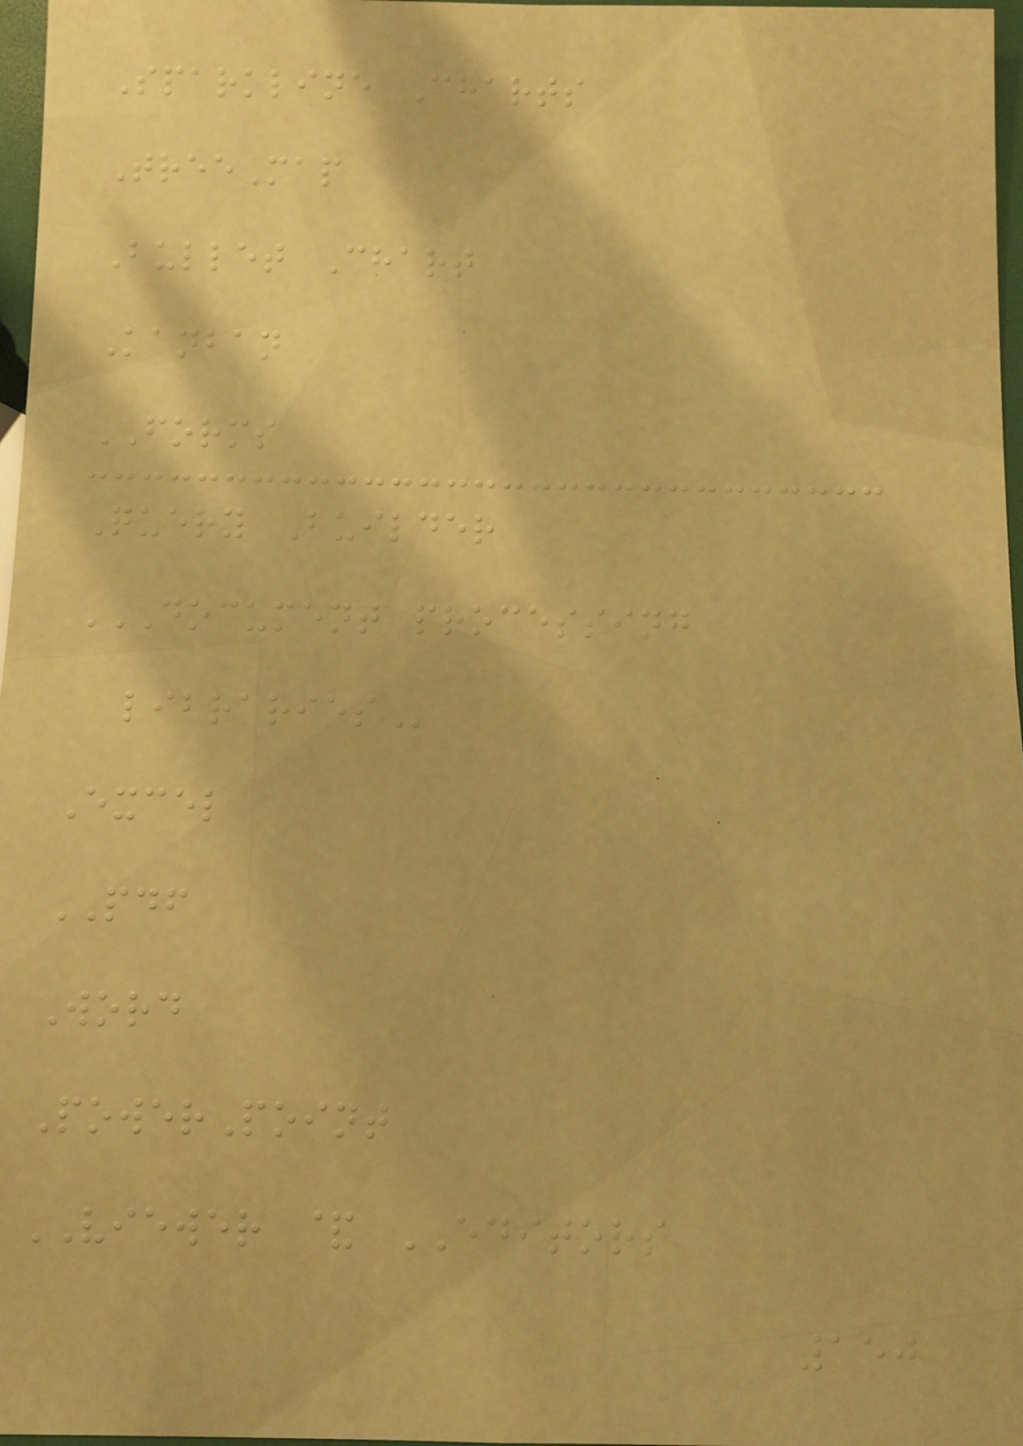Sparkline Charts
TreeMap
Bullet Chart
Kanban
FORMS
Query Builder
DOCUMENT PROCESSING
LIBRARIES
Excel
PDF
Word
PowerPoint
VIEWER & EDITORS
150
